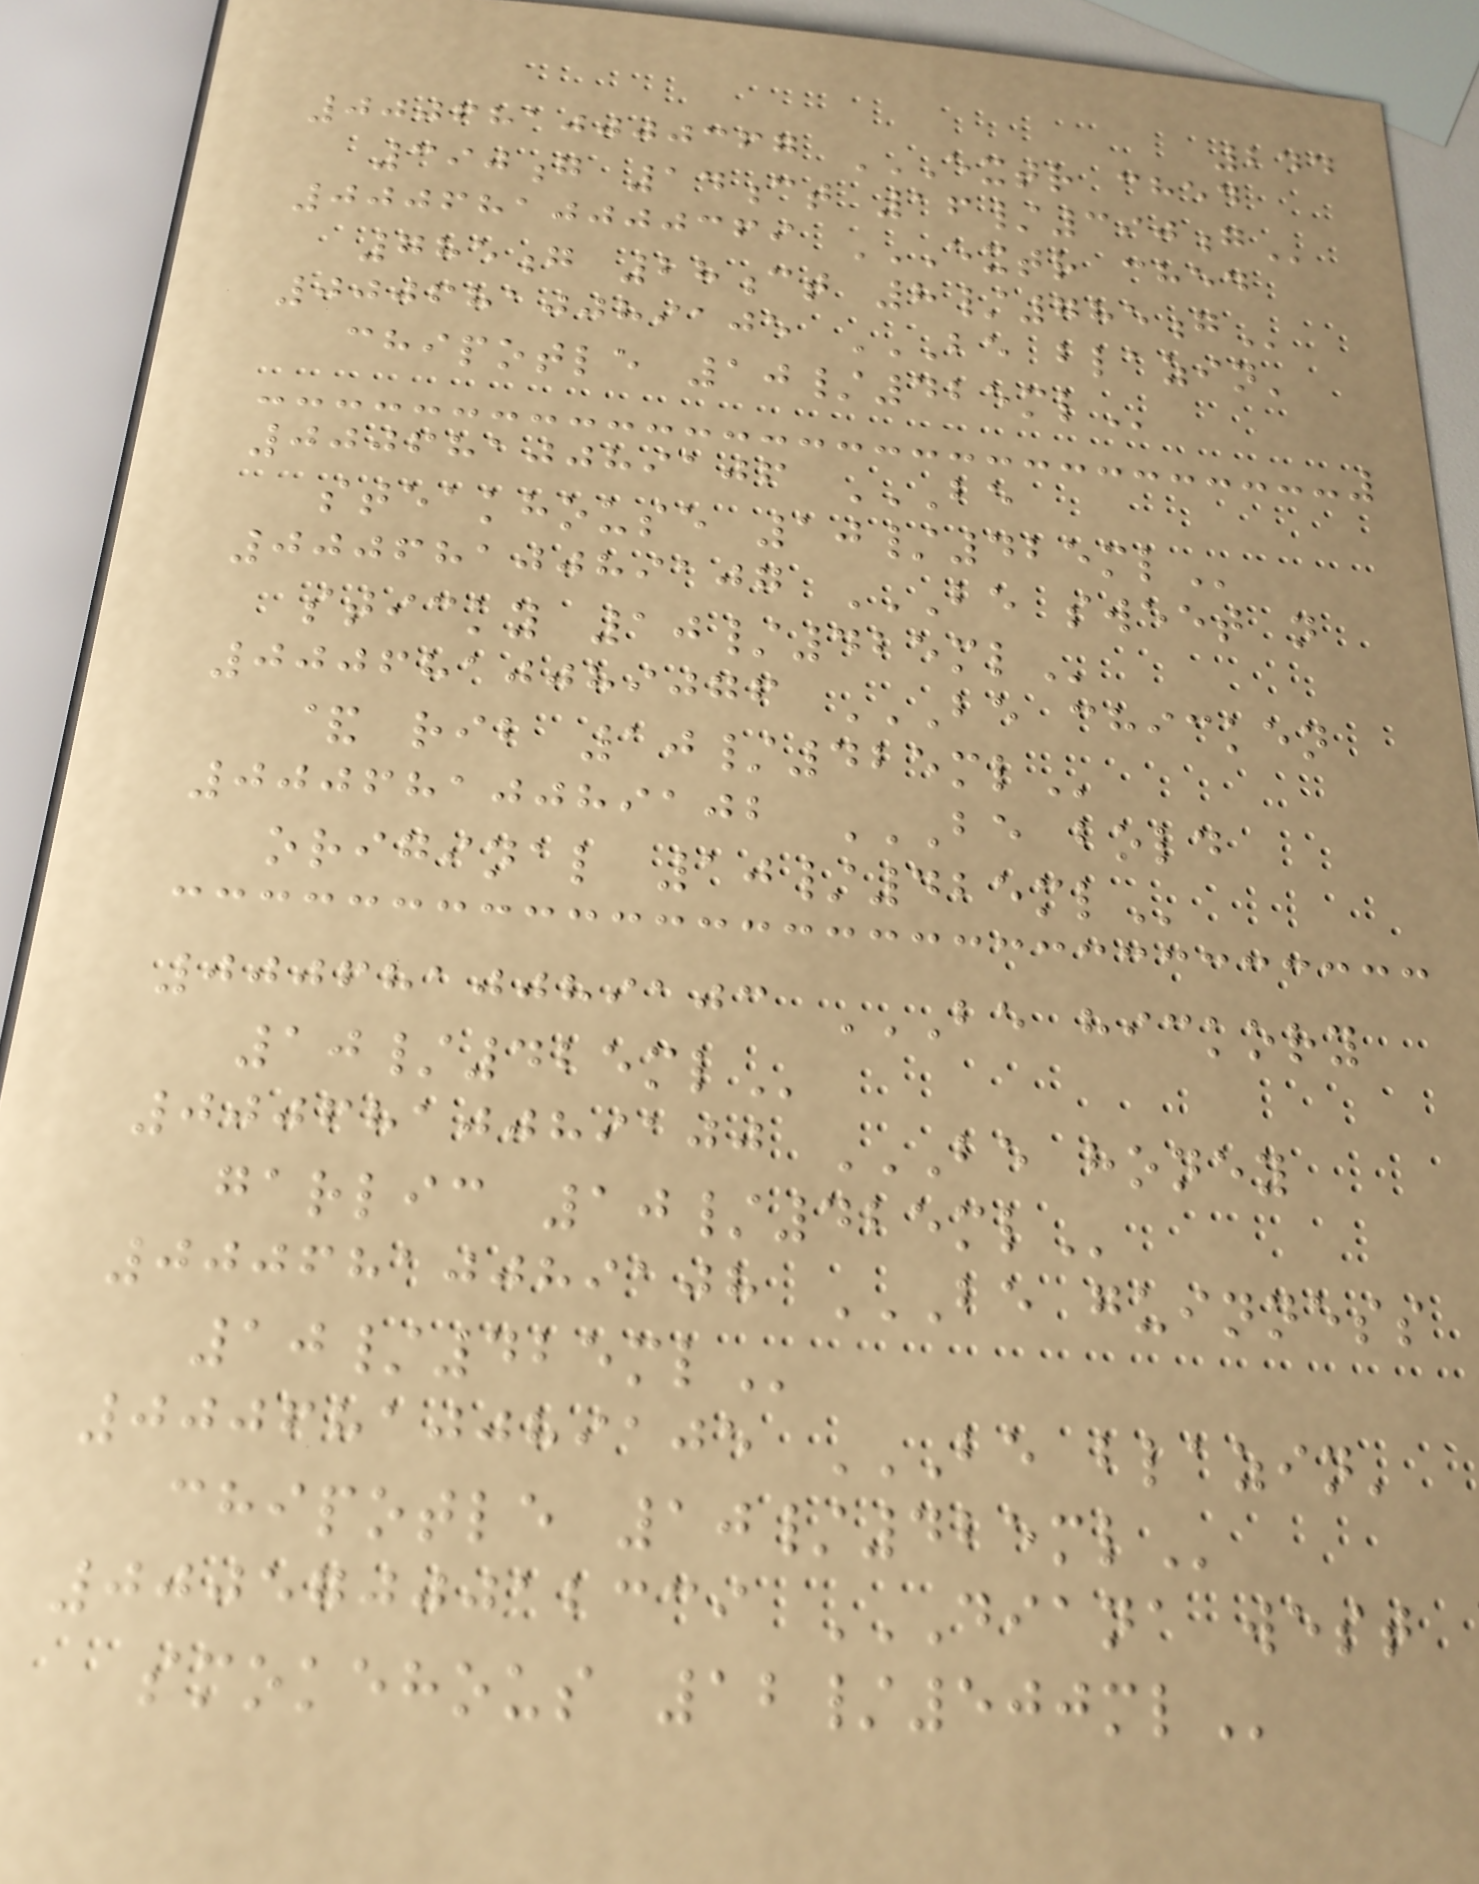244
0006810000367 EXTR CHED
390G 14CT 16/390G
0006810000369 EXTR CHED
785G 28CT 8/785G
0006810089105 BE BLAZIN'
CHIPOTLE 10/425ML
0006810089106 BE
STEAKHOUSE 10/425ML
0006810089107 BE SWEET N
STICKY 10/425ML
0006810089076 BE CHICKEN
& RIB 10/425ML
0006810089102 BE BOLD
ORIGINAL 10/425ML
0006810089103 BE HICKORY
10/425ML
0006810089100 BE HONEY
GARLIC 10/425ML
0006810089108 BE GUINNESS
10/425ML
0006810089105 BE BLAZIN'
CHIPOTLE 10/425ML
0005700012339 DIANA WEST
SMOKEHOUS 12/500ML
